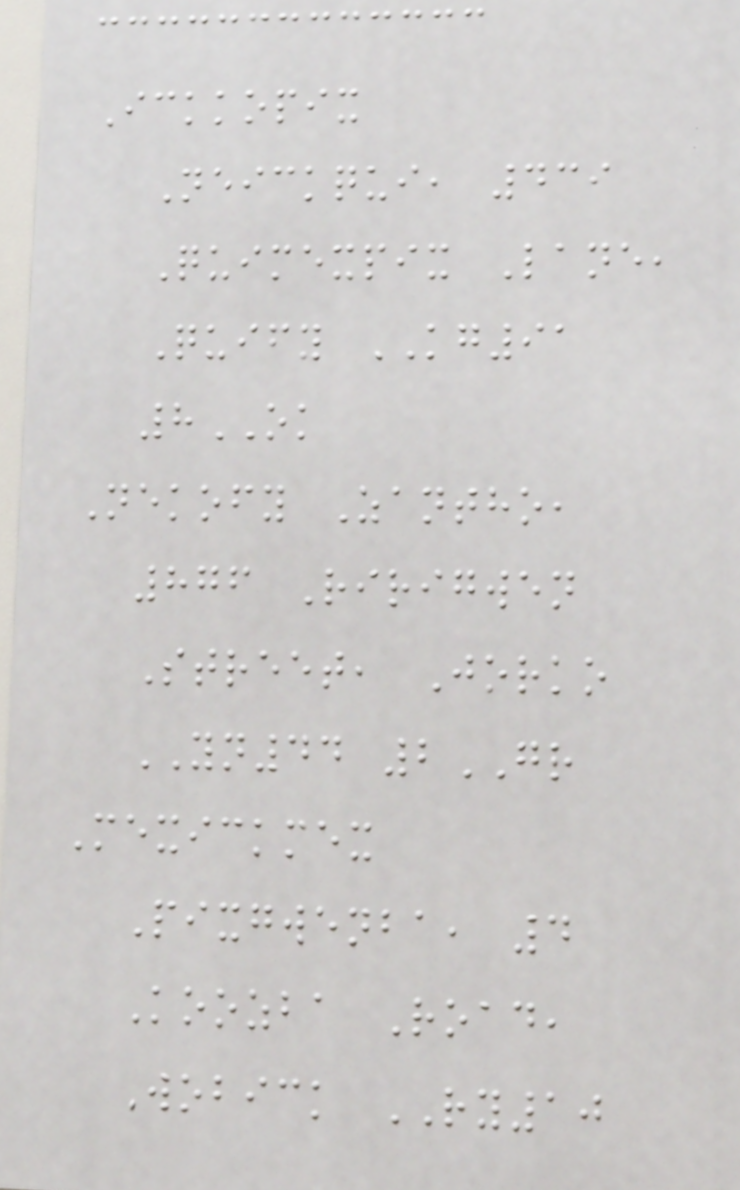Ickkopix
Neickqui, 439
Quimexpix Lane,
Quify KG91
8OK
Nekofy Zantho,
876 Ririgwen
Street, Jorko
YN44 2GR
Mexickmex
Pixgwenba, 4
Koozba Road,
Wobick RY10
